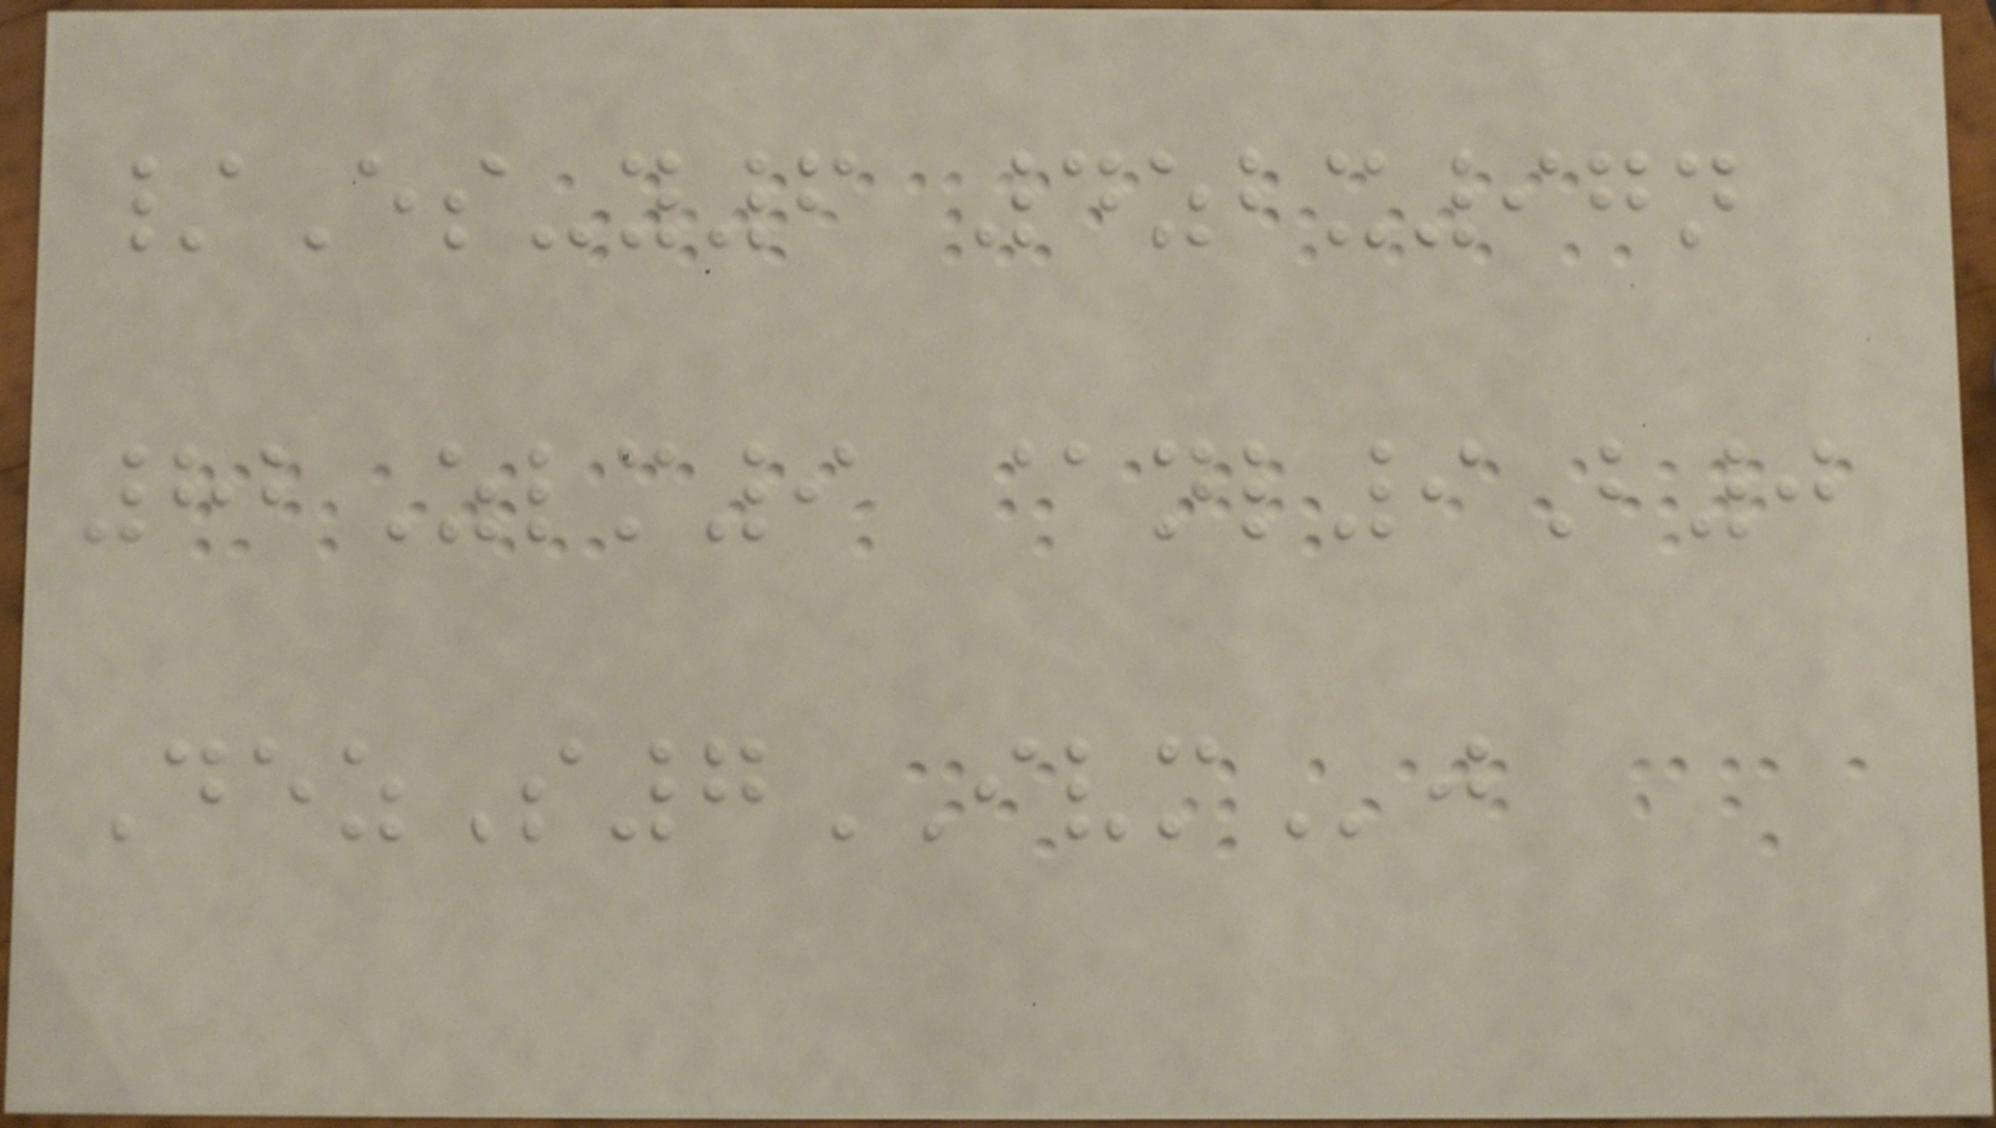/Es-y6 4zbx97n
82Zlm9 @nl9B0
DezS7IVMj
